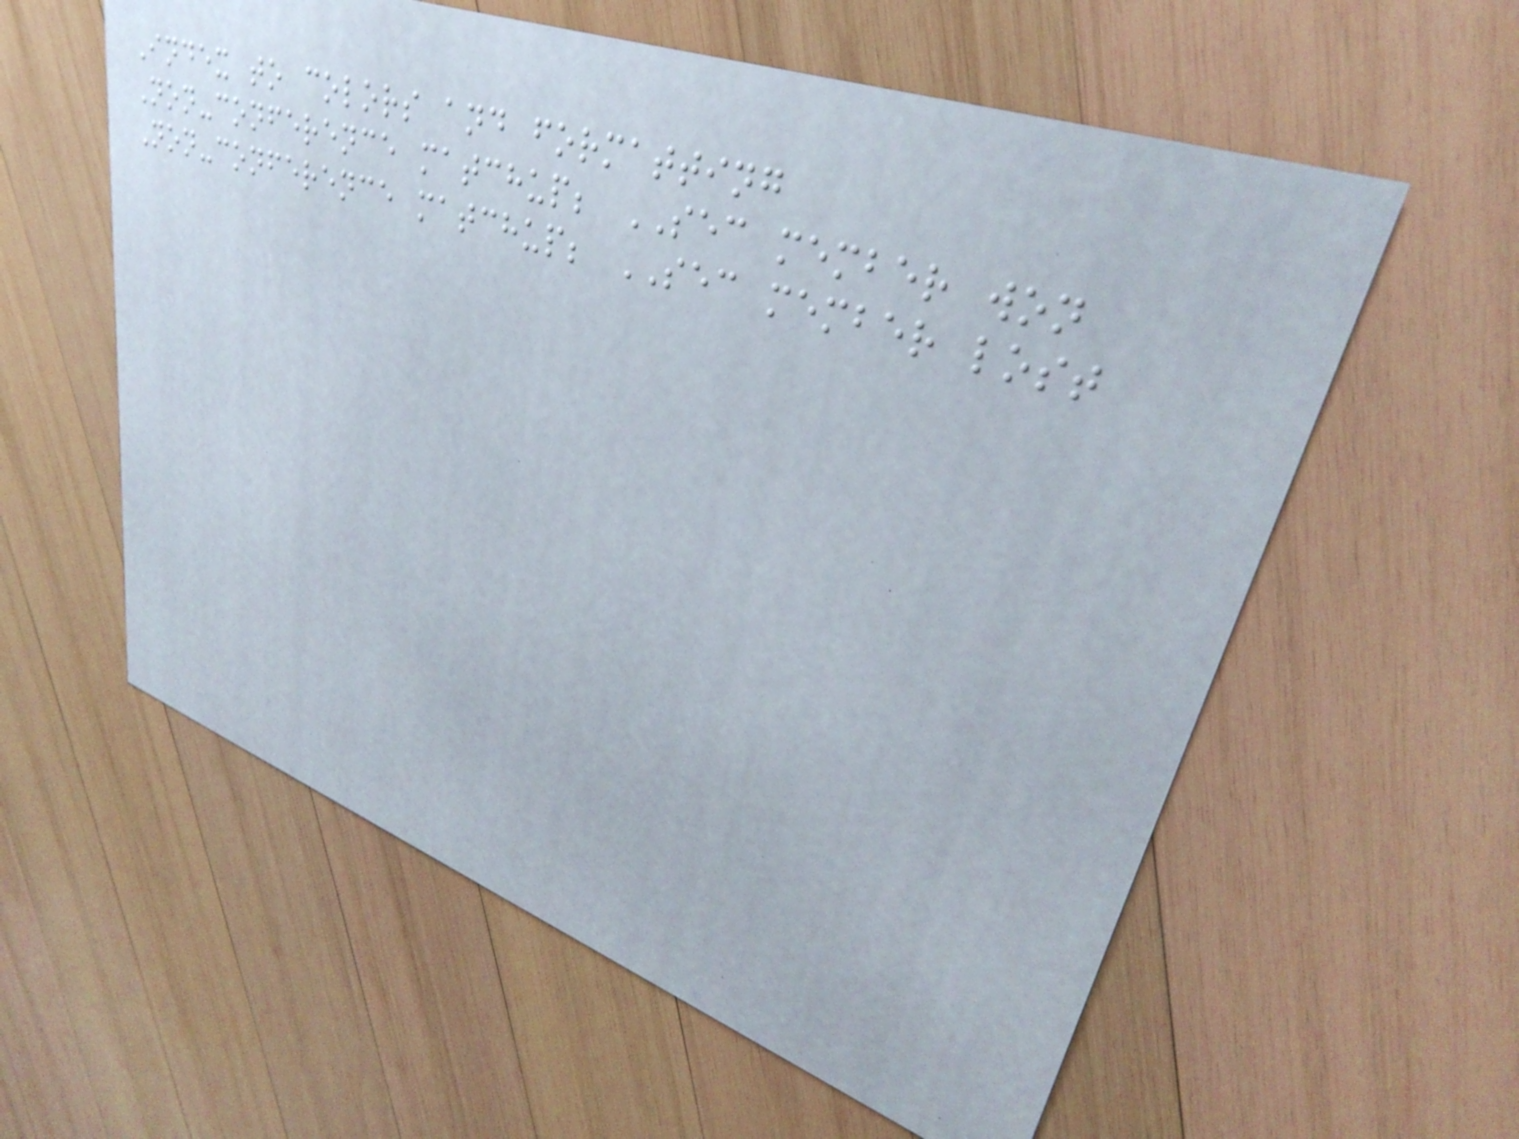Index to colors and formatting
Non-conference matchup; SEC member won
Non-conference matchup; SEC member lost
